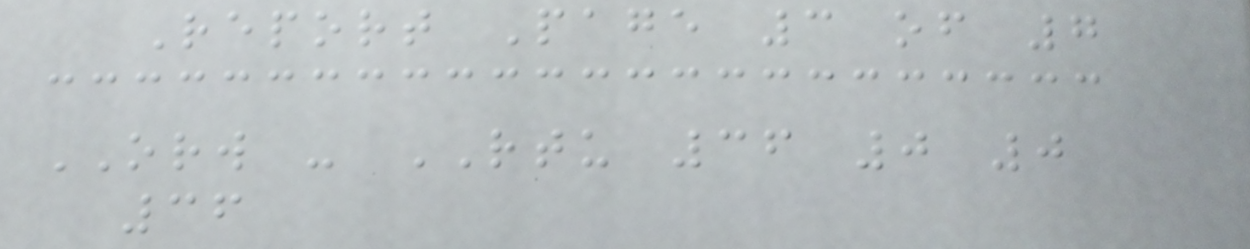Report Page 3 of 7
ORW - RTU 36 0 0
36
